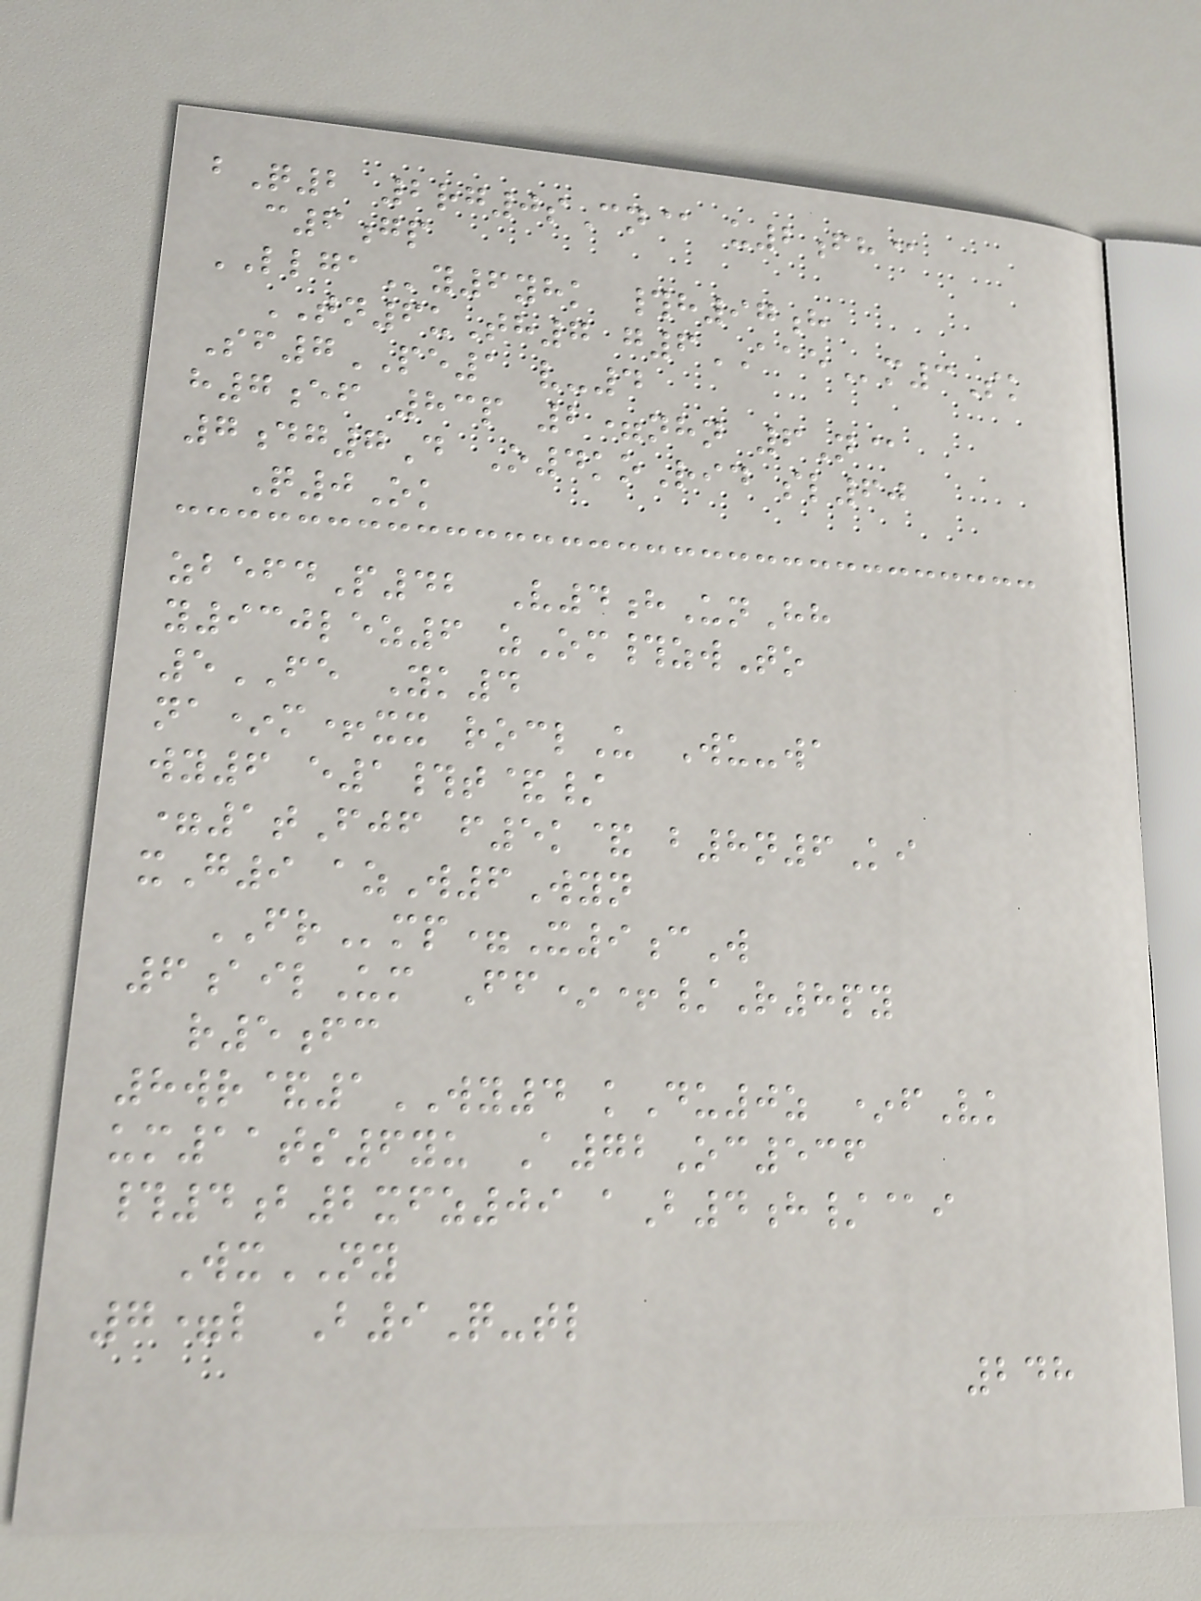bQ2 2rg0sCn@ u2fh@
c6gp
LLGAy6yhk #h97h
TN6uTh7 g6AAEm3Sk
Sf7PE1 v-4
h7ef 83p 2=nhn 6N@
7dg7D O4koRid sl60
Q0Ok
zbefdP42 V4hUnHh
y930lez6 zOm#zwTo
5FE Yk4
na*m+xx roclU Wu-wa
wy6 e1#t&/
=1tFjf f5k& b8n6Ki
xG9 azW6Wyn
FRmp=X9cW
6ailUm Ff*+/R8py
r5fc
8wr&1WY4 kDu0z *fVk
um11ts6yu A72Oc536
#4b2xfz09 aB4h/@i
WxNY
7=l B9Q-tl
248
